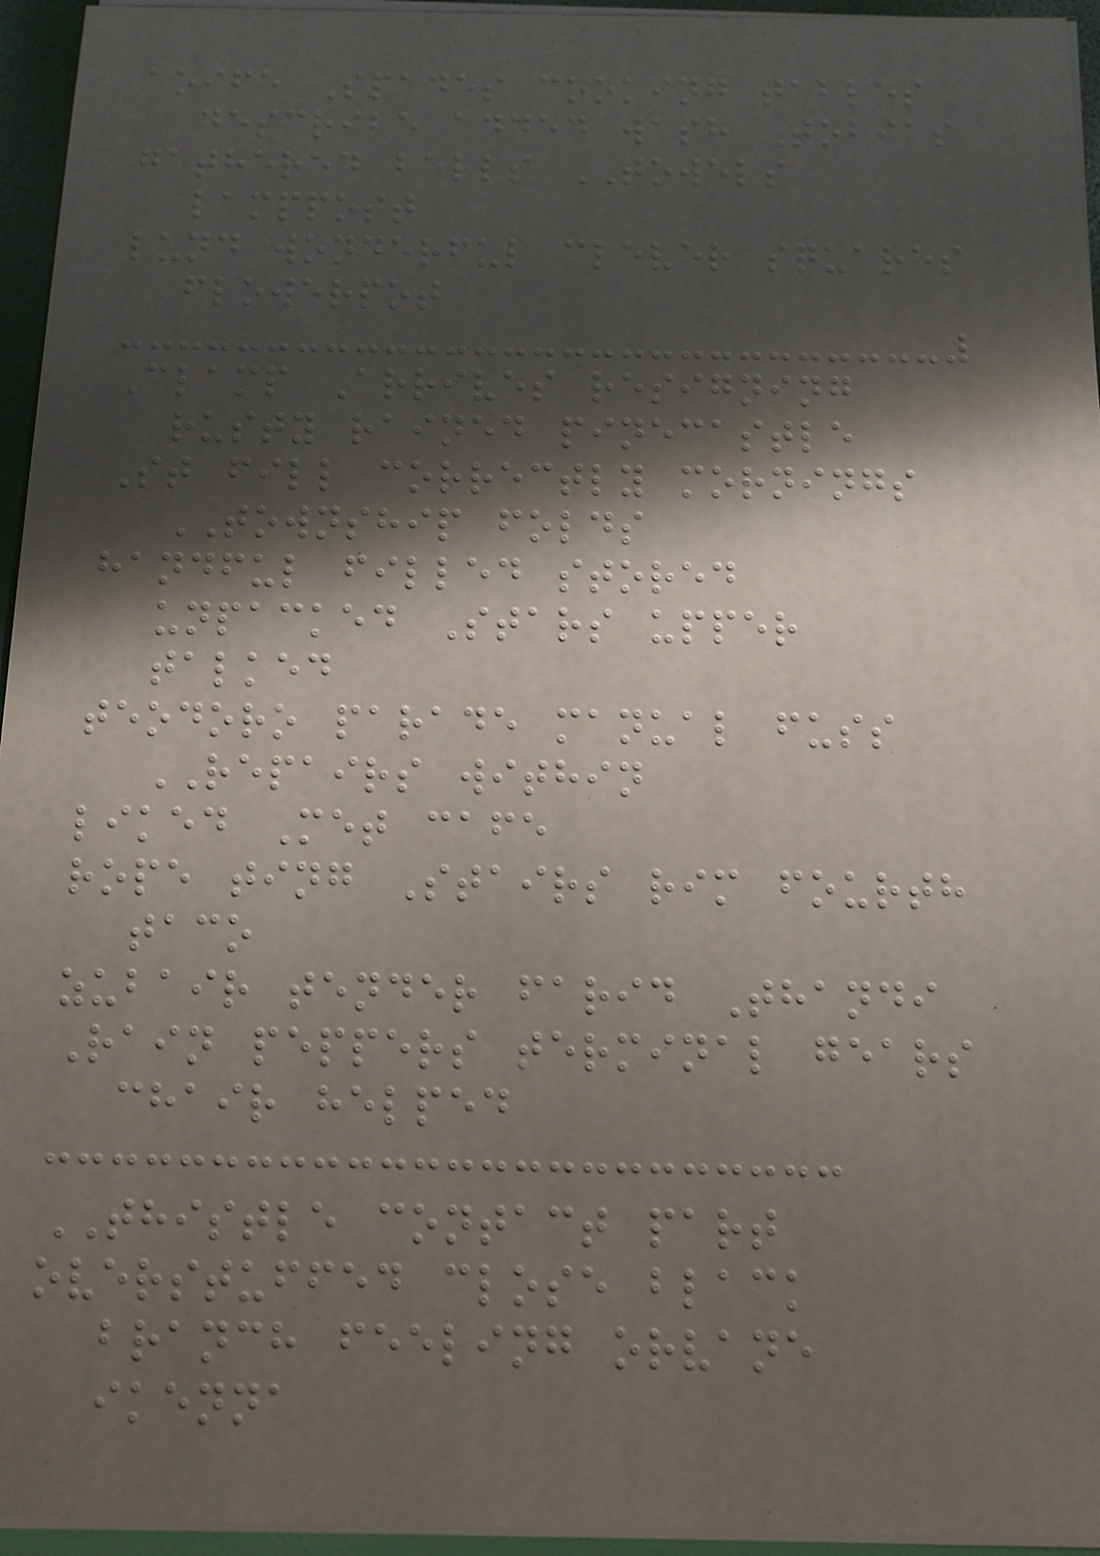aoife Spades cooking tables
describe added wash Tobias
gathered bells TOWELS
lamppost
lund wonderful clever squares
flowerpot
Clamp Arrives resigning
rusty rained pinecastle
St fill correctly mornings
TOWNSHIP folds
handful filled stored
unpacked Stars upper
talked
teodoro parade manual fuss
REPAIRS within
liked Met cafe
rope ting Stairs rim fourth
taco
zubair tender farid Thandi
Rain peppers terminal gears
chair helped
THISTLE contact part
overstuffed close black
branch feeling orvane
ikenna
